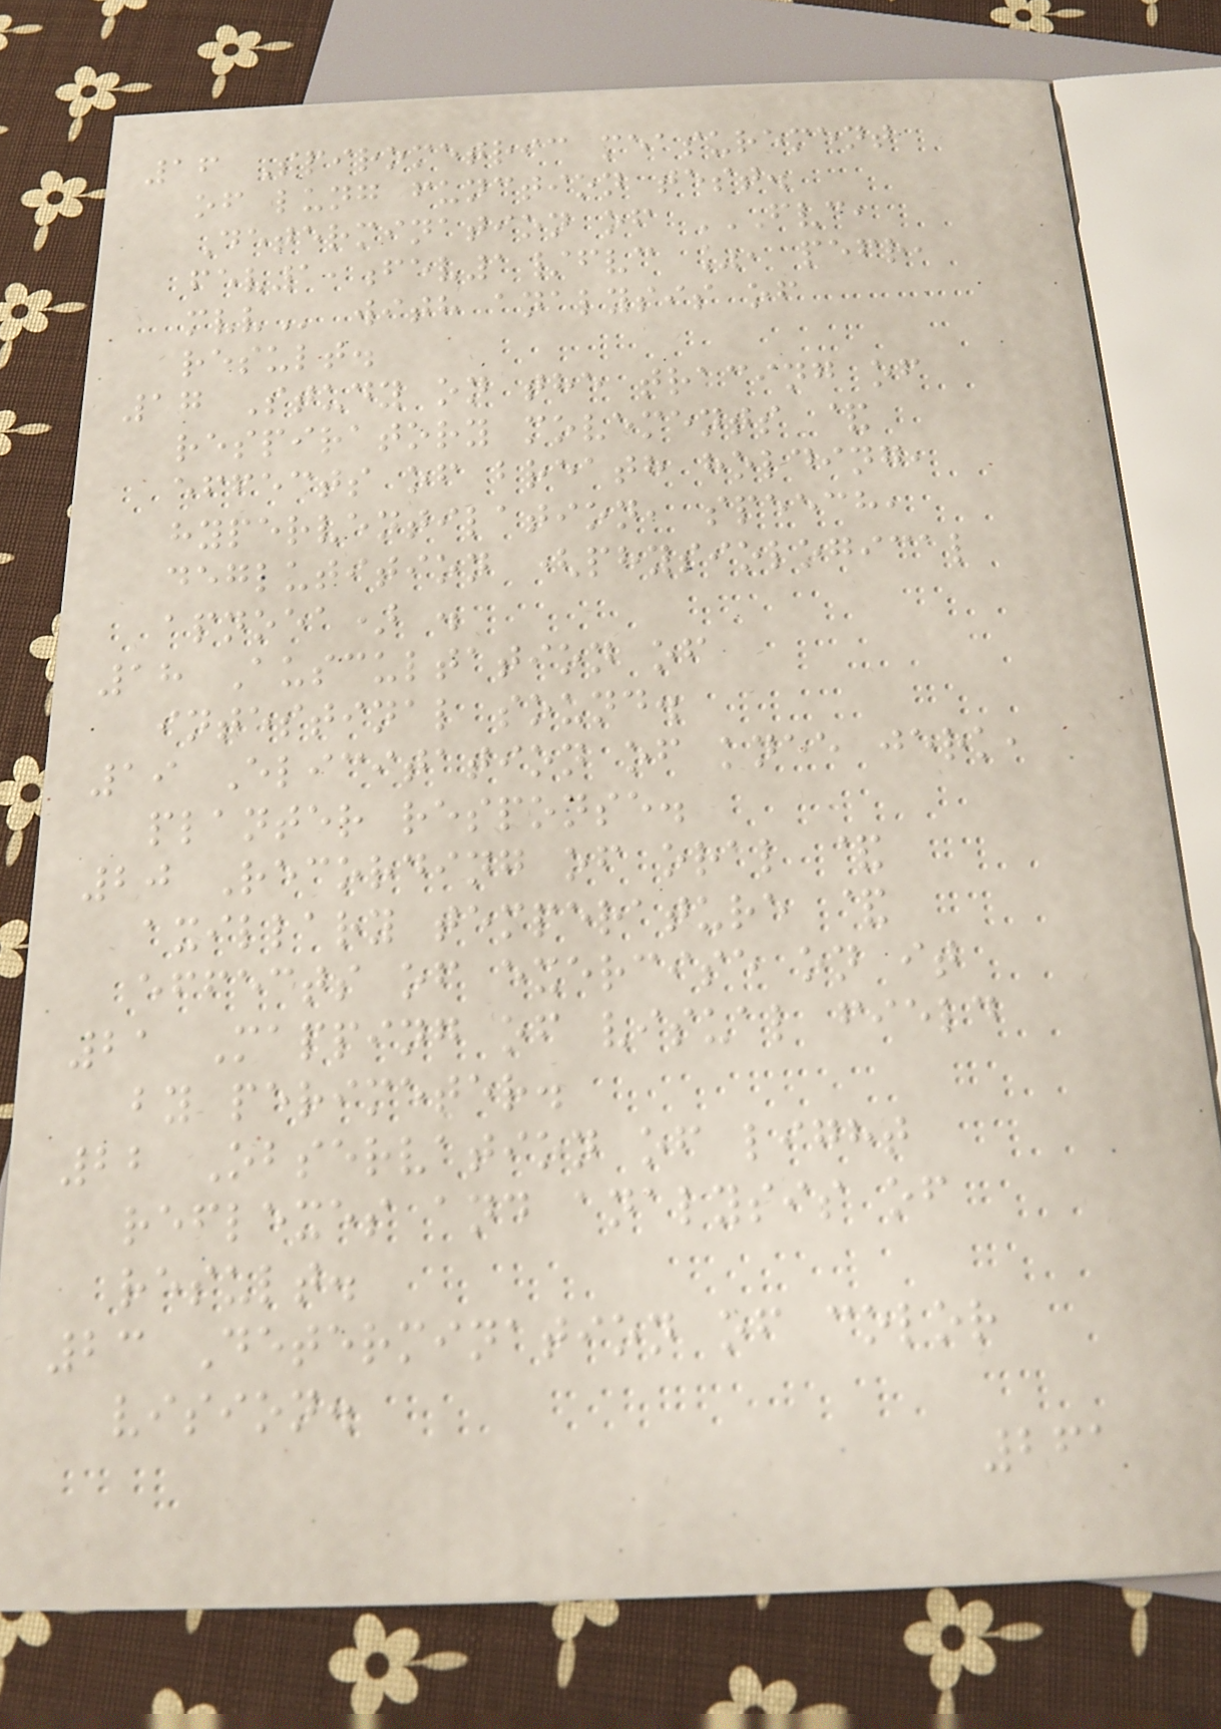16 Spirometric measurement
of lung function test.
Determination of FVC,
FEV1,FEV1/FVC %, PEFR,
MVV with analysis of
result.
17 Study on the tracing of
respiratory movements &
effects of breath holding,
hyperventilation, speech,
deglutition (physiological
apnoea) .
18 Auscultation of
intestinal sound.
19 Elicitation of knee jerk,
planter response.
20 Recording of oral &
axillary temperature &
effects of exercise on it
21 Mapping of visual field
by perimeter.
22 Observation of light
reflexes and analysis of
result.
23 Determination of color
vision.
261
